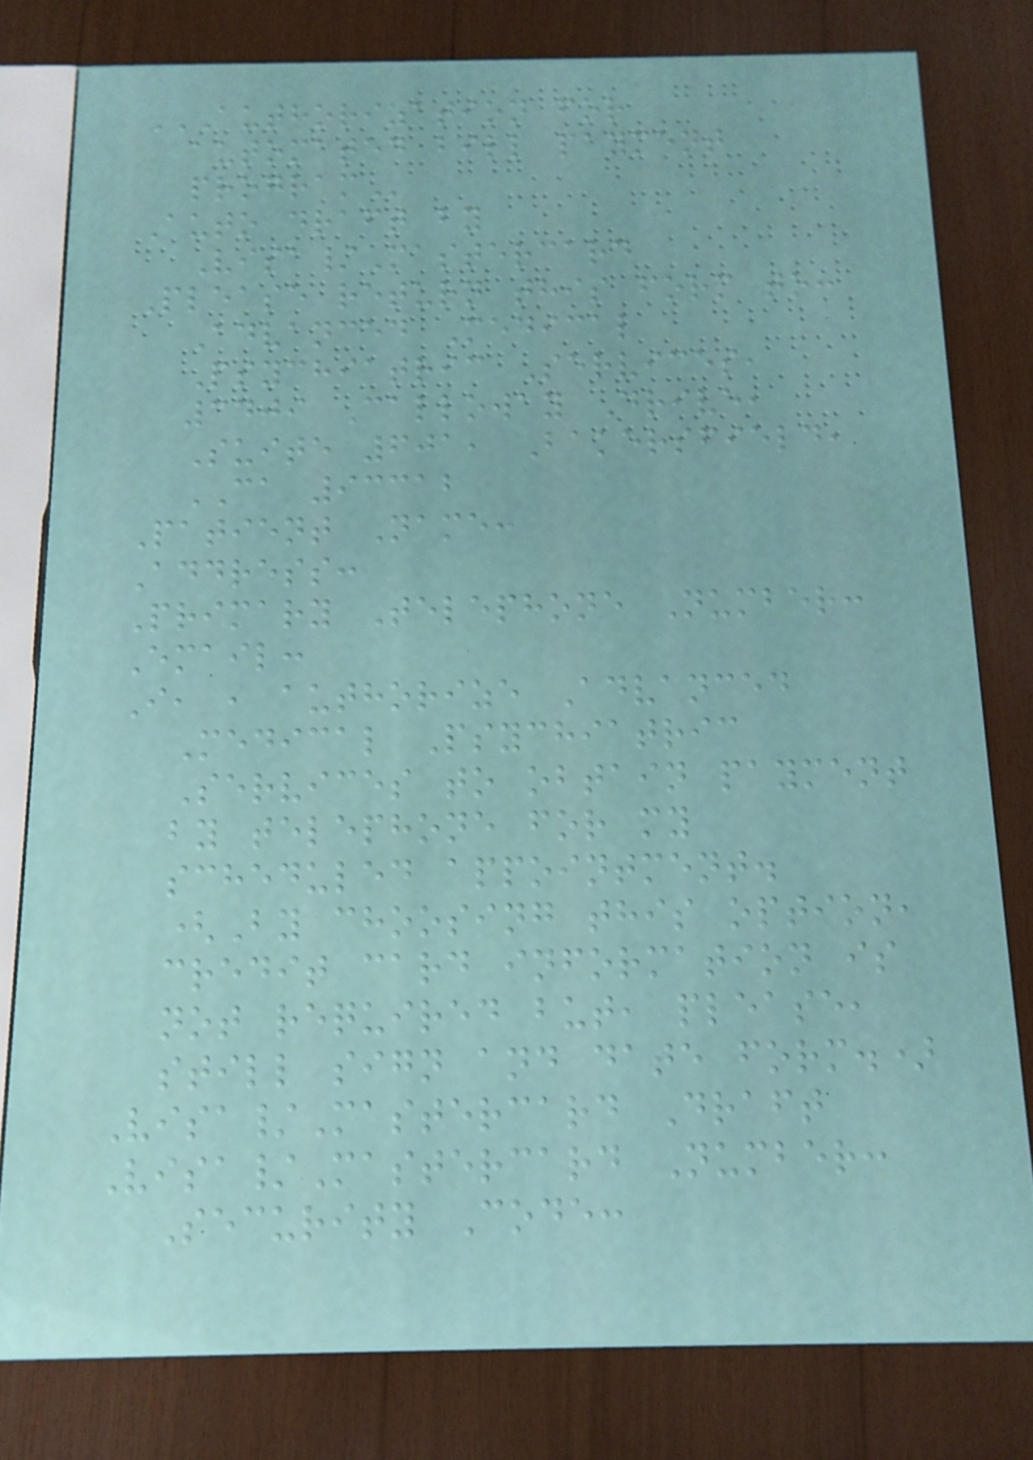AUTHORIZATION FOR
AUTOMATED BILL PAYMENT
PROGRAM
Auto draft by
Visa/Mastercard
Please return this form to:
Advanced Medical
Psychiatric Services,
3409 Calloway Drive,
Suite 601, Bakersfield,
CA 93312
Patient Name:
Address:
Primary Telephone Number:
Email:
I, , authorize Advanced
Medical Psychiatric
Services to obtain payment
by telephone for my
scheduled appointment.
(By choosing this option,
credit card information is
not required but, please,
still sign and date form.)
Visa/Mastercard Draft
Visa/Mastercard Number:
Security Code:
